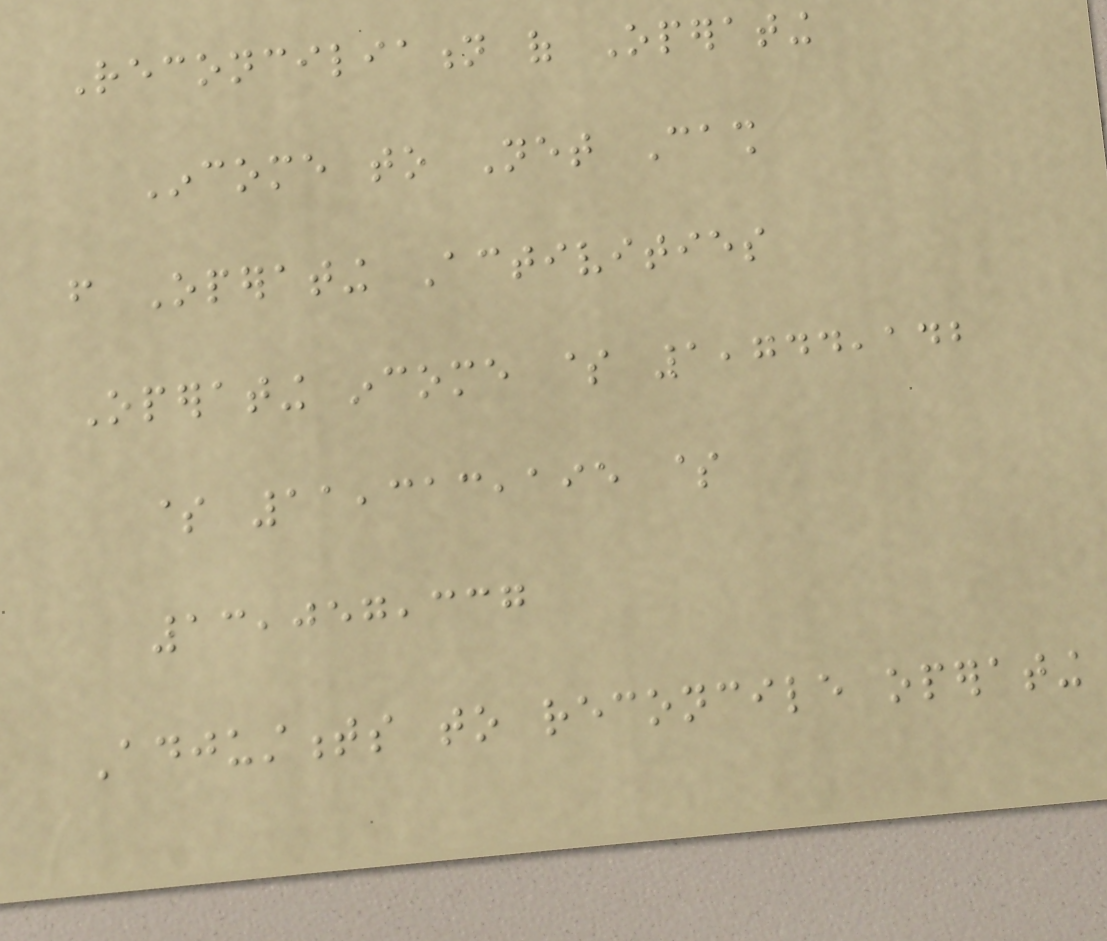Reconciliation of Operating
Income to Net Cash
from Operating Activities
Operating income $ 1,744,142
$ 11,313,195 $
13,057,337
Adjustments to reconcile operating
